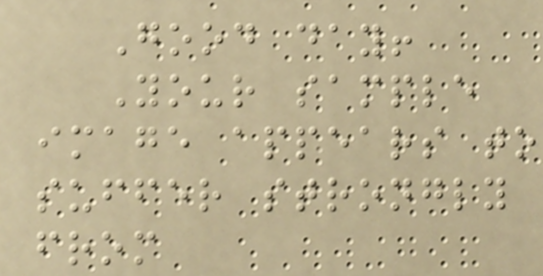Good day!
Your sample
image appears to
suffer strongly
from
